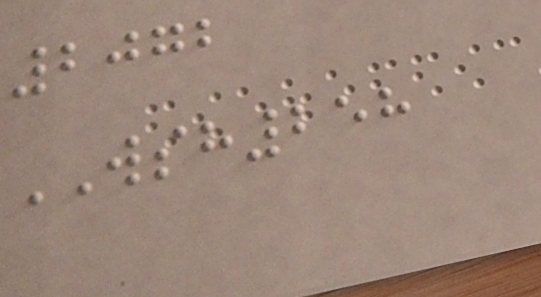2072
WSH258
